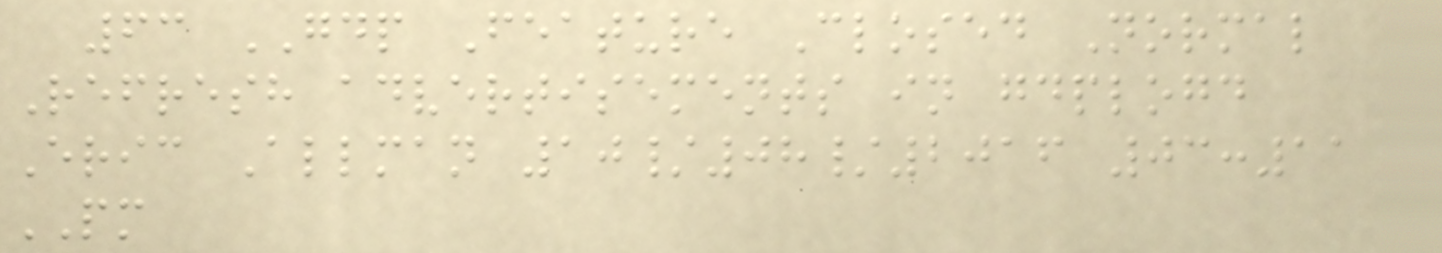63 GDP Feature Closed Normal
Refresh advertisements in gdplogd
Eric Allman 10/08/2016 03:11
PM
